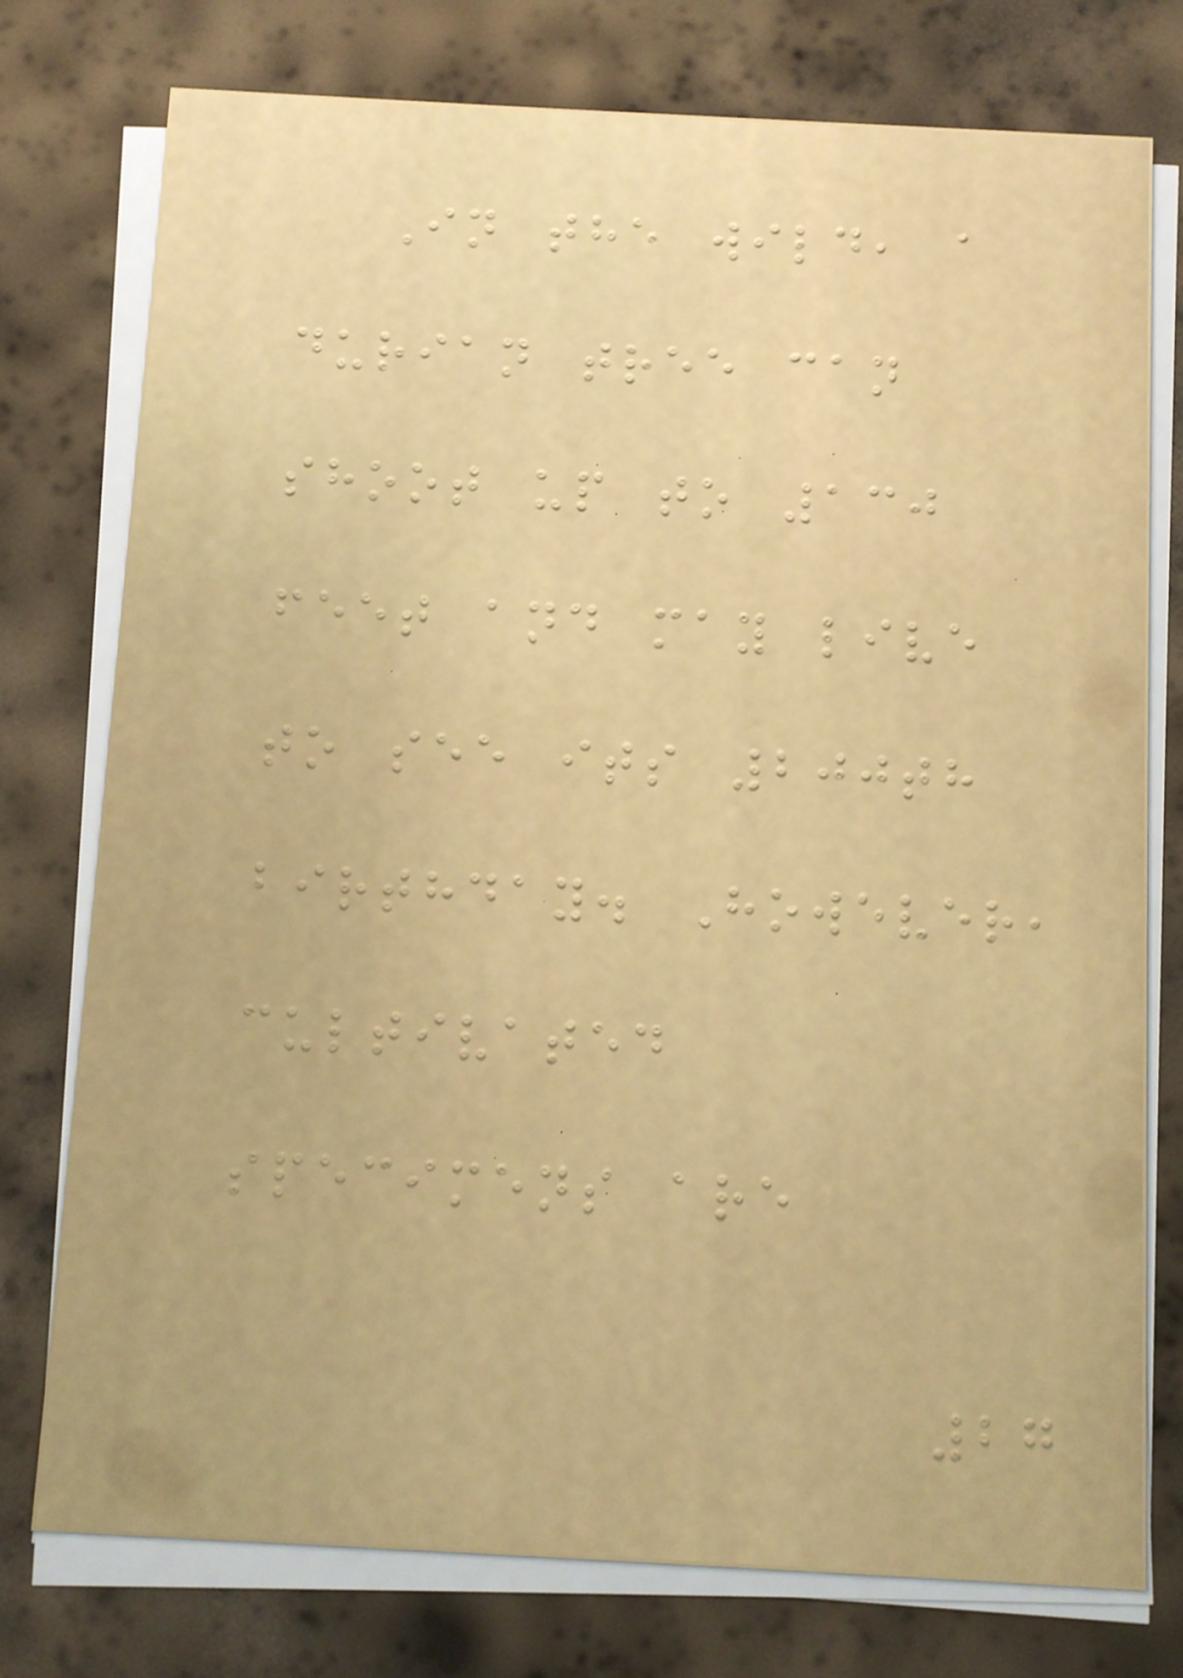In the wild, a
durian tree can
shoot up to 130
feet and may live
to see its 200th
birthday. However,
cultivated
specimens are
27
